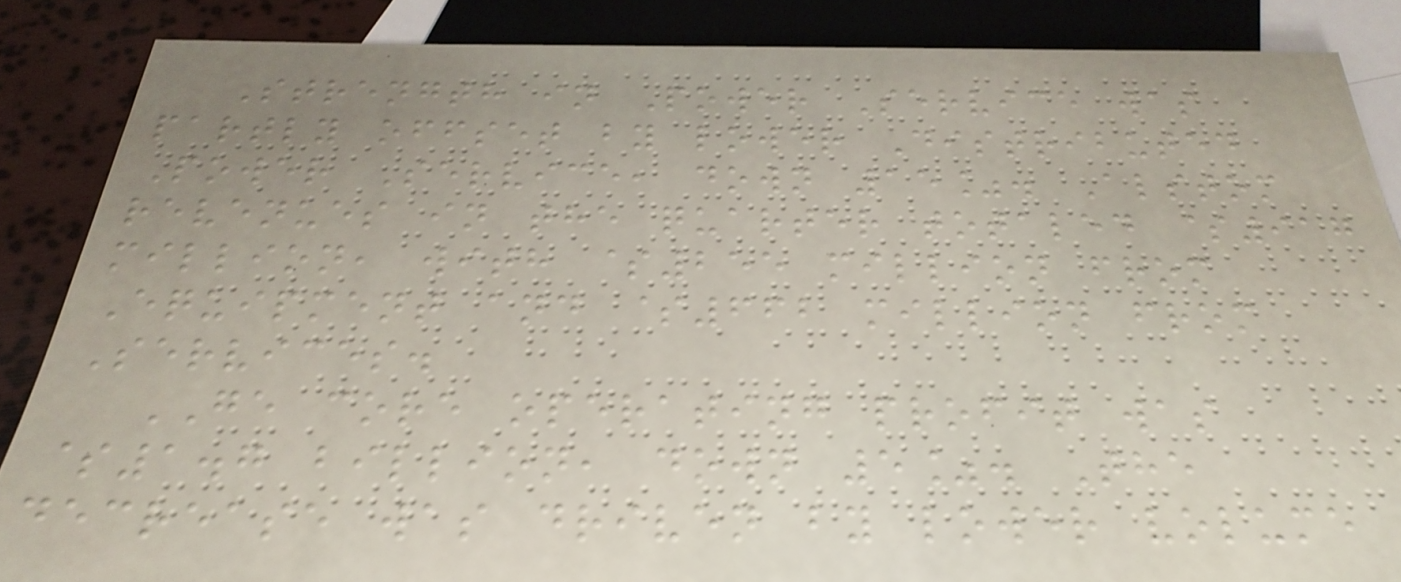Strength in Power Service was
partly offset by lower Distributed
Power Service, down 15%. Alstom
revenues in the quarter totaled $917
million, with $255 million from
Equipment and $662 million from
Services.
GE core operating profit was
$1.7 billion, down 5%. The
decrease was driven by lower volume
